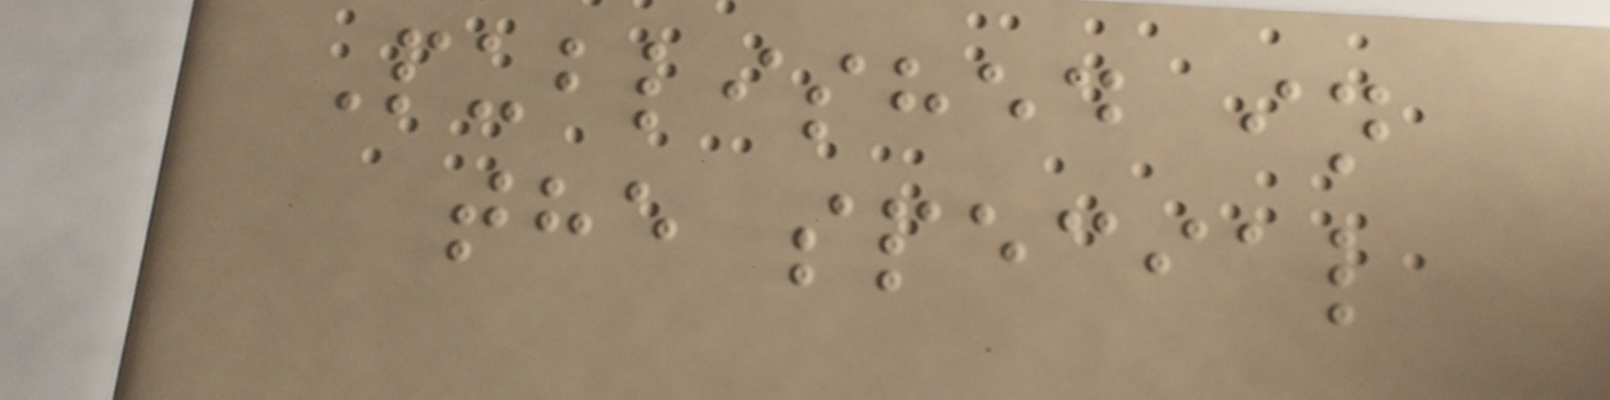Published in
the special
